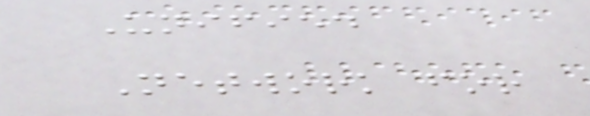Unified
Network for
